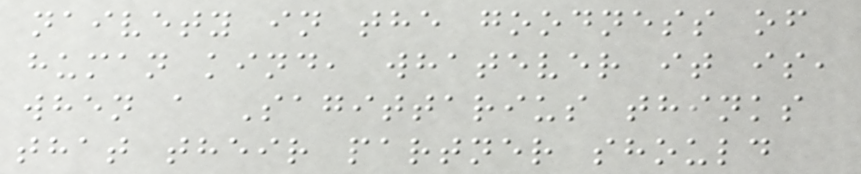naivety in the goodness of
human kind, whatever it is,
when a Sagittarius thinks
that their partner should
